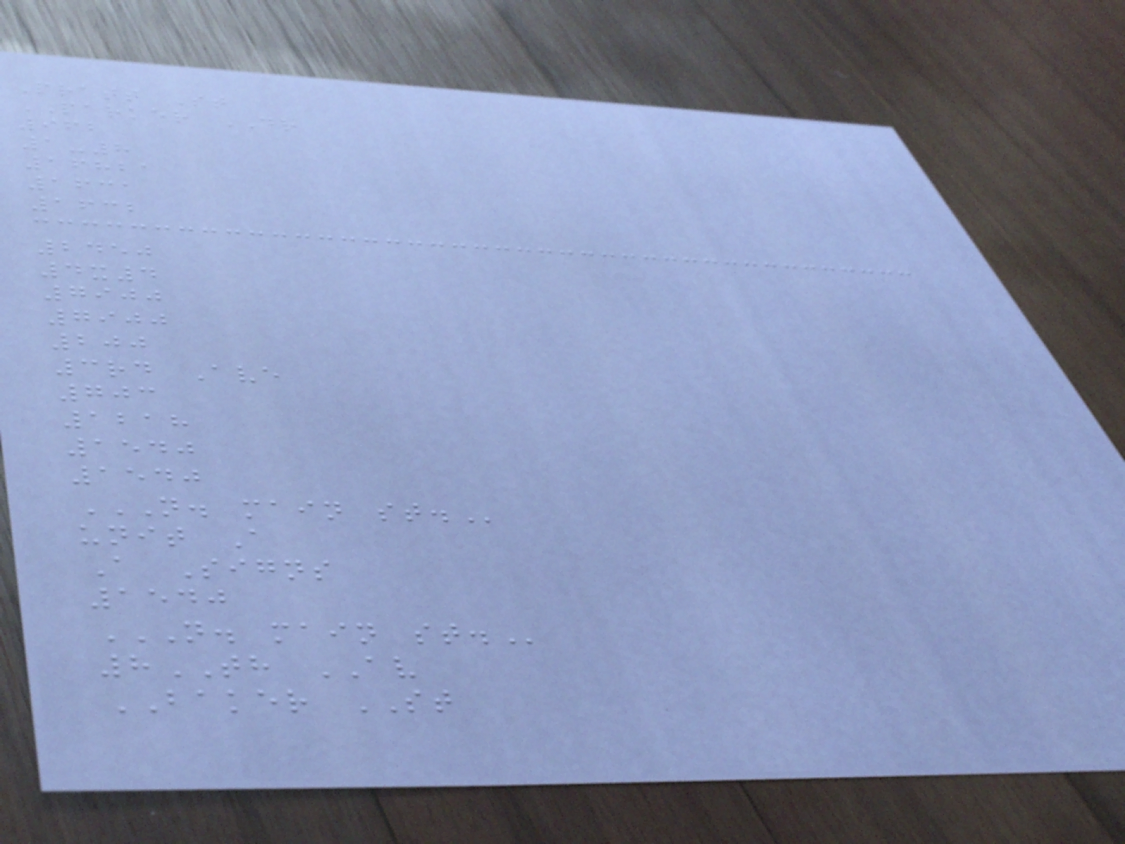Pratt St
PARKER DR
962
1-8
16821
1631
1632
2450
4x4
7900
7900
200
3rd Ave
703
1218
1540
1540
N. MAIN ST.
unit A
A Signs
1540
N. MAIN ST.
8TH AV
BAKER ST
